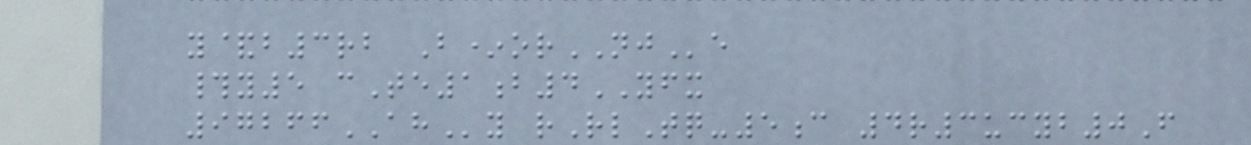y&b3rb B*orNJe
#y5 cTe1b4YFX
97266AHy rRlTq-5c 4r3ucyb0F
